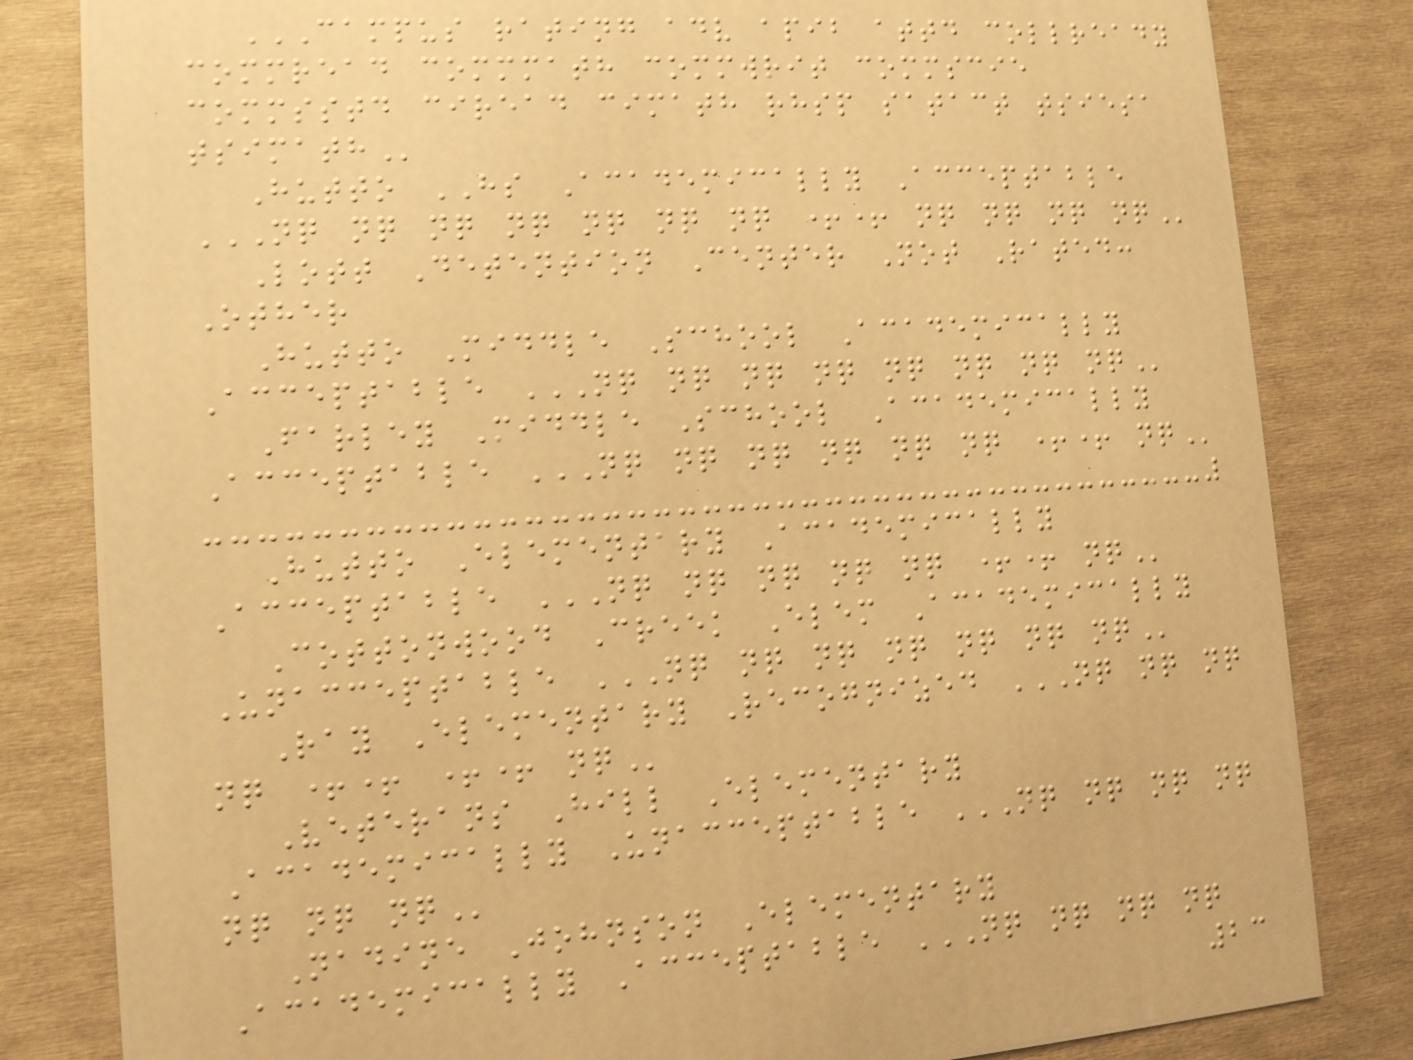CAMPUS RATING ADV APIB ATTD COLLREADY
COMMREAD COMMMATH COMMWRIT COMMSCIE
COMMSSTD CIREAD CIMATH RHSP SATACT TSIESA
TSIMATH
Hutto HS Academically Acceptable
NQ NQ NQ NQ NQ NQ NQ ++ NQ NQ NQ NQ
Lott Detention Center Not Rated:
Other
Hutto Middle School Academically
Acceptable NQ NQ NQ NQ NQ NQ NQ NQ
Farley Middle School Academically
Acceptable NQ NQ NQ NQ NQ NQ ++ NQ
Hutto Elementary Academically
Acceptable NQ NQ NQ NQ NQ ++ NQ
Cottonwood Creek Elem Academically
Unacceptable NQ NQ NQ NQ NQ NQ NQ
Ray Elementary Recognized NQ NQ NQ
NQ ++ ++ NQ
Veterans Hill Elementary
Academically Unacceptable NQ NQ NQ NQ
NQ NQ NQ
Nadine Johnson Elementary
Academically Acceptable NQ NQ NQ NQ
23
